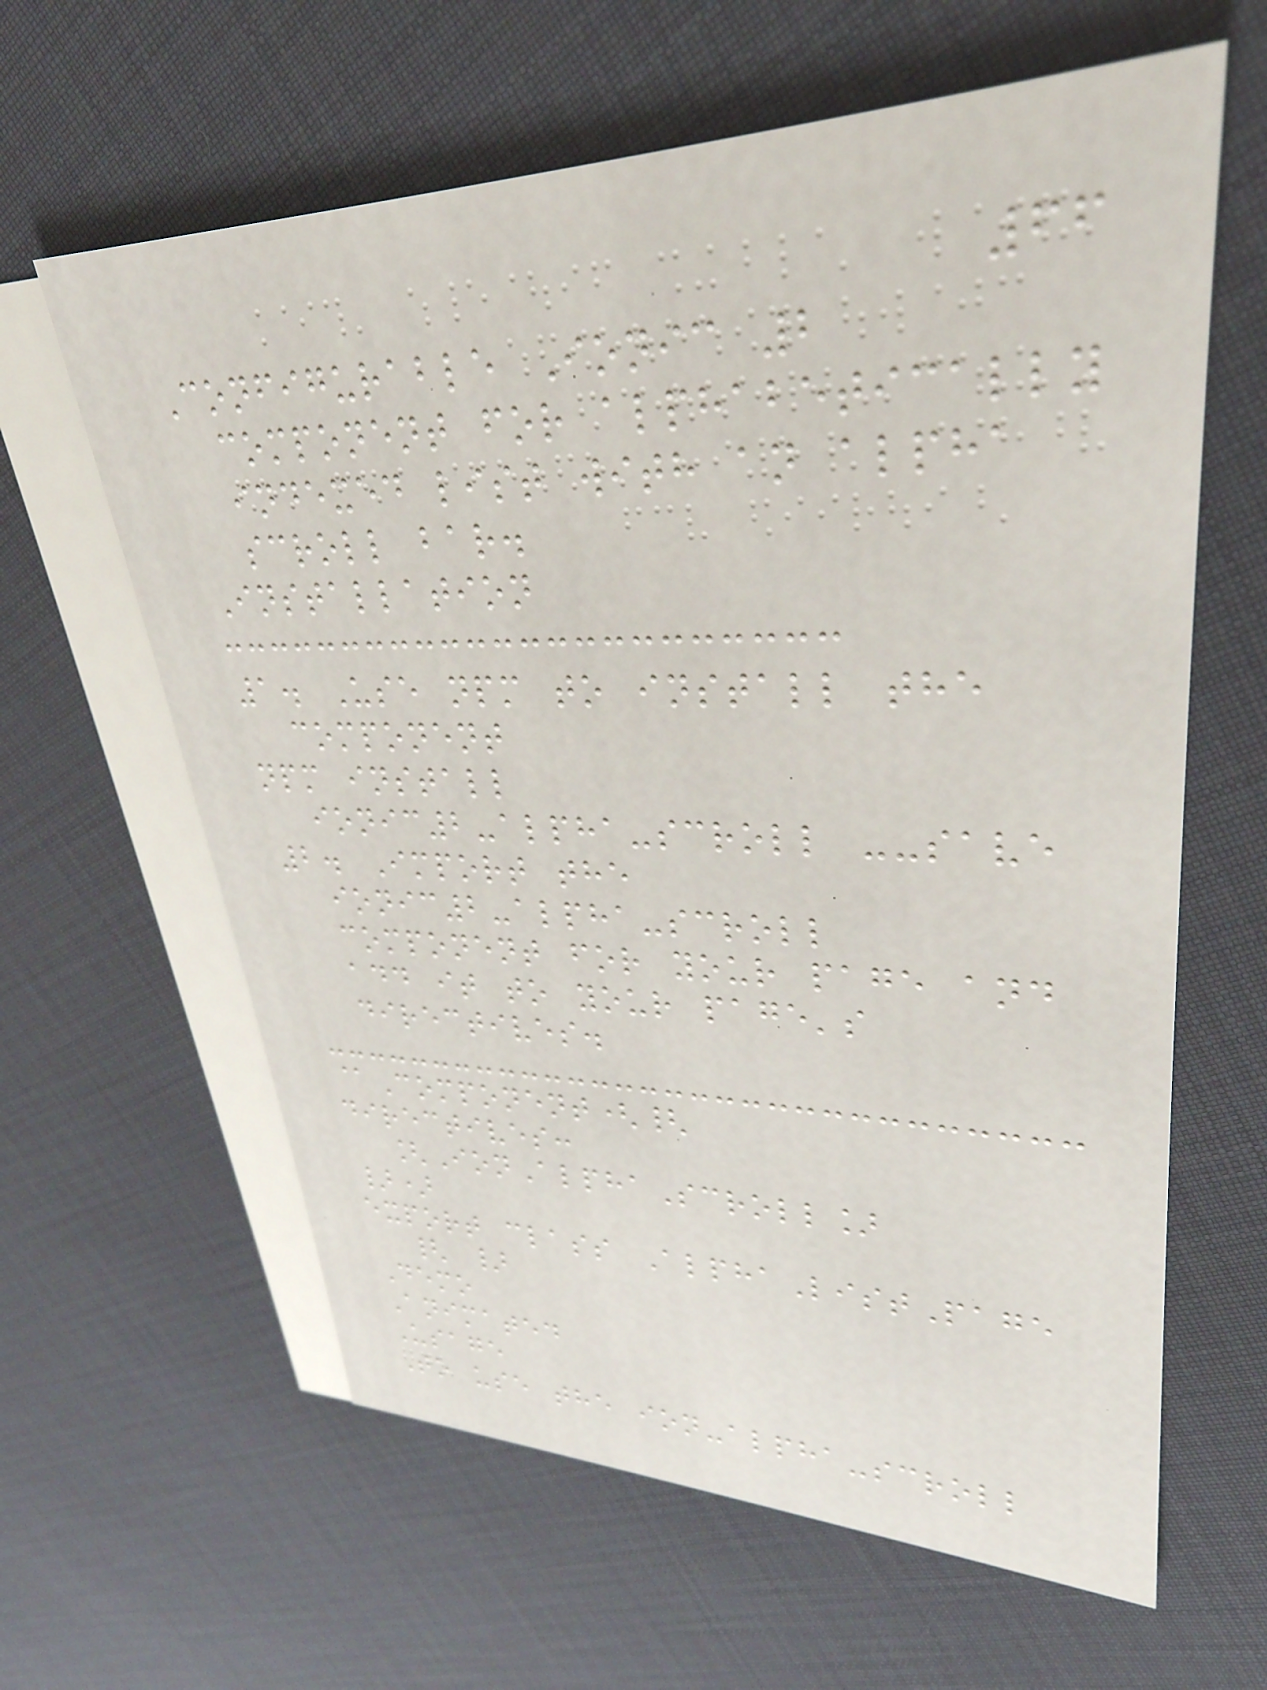66
Configurable Ionic 2
component for alphabetically
indexed list with an alpha
scroll bar.
Installation
1. Use npm to install the
component
npm install
ionic2-alpha-scroll --save
2. Import the
ionic2-alpha-scroll
component for your page and
add it to your page's
directives.
@Component({
directives:
[IonAlphaScroll]
})
export class AlphaListPage
{ }
Demo
Animated
Usage
To use the ion-alpha-scroll
